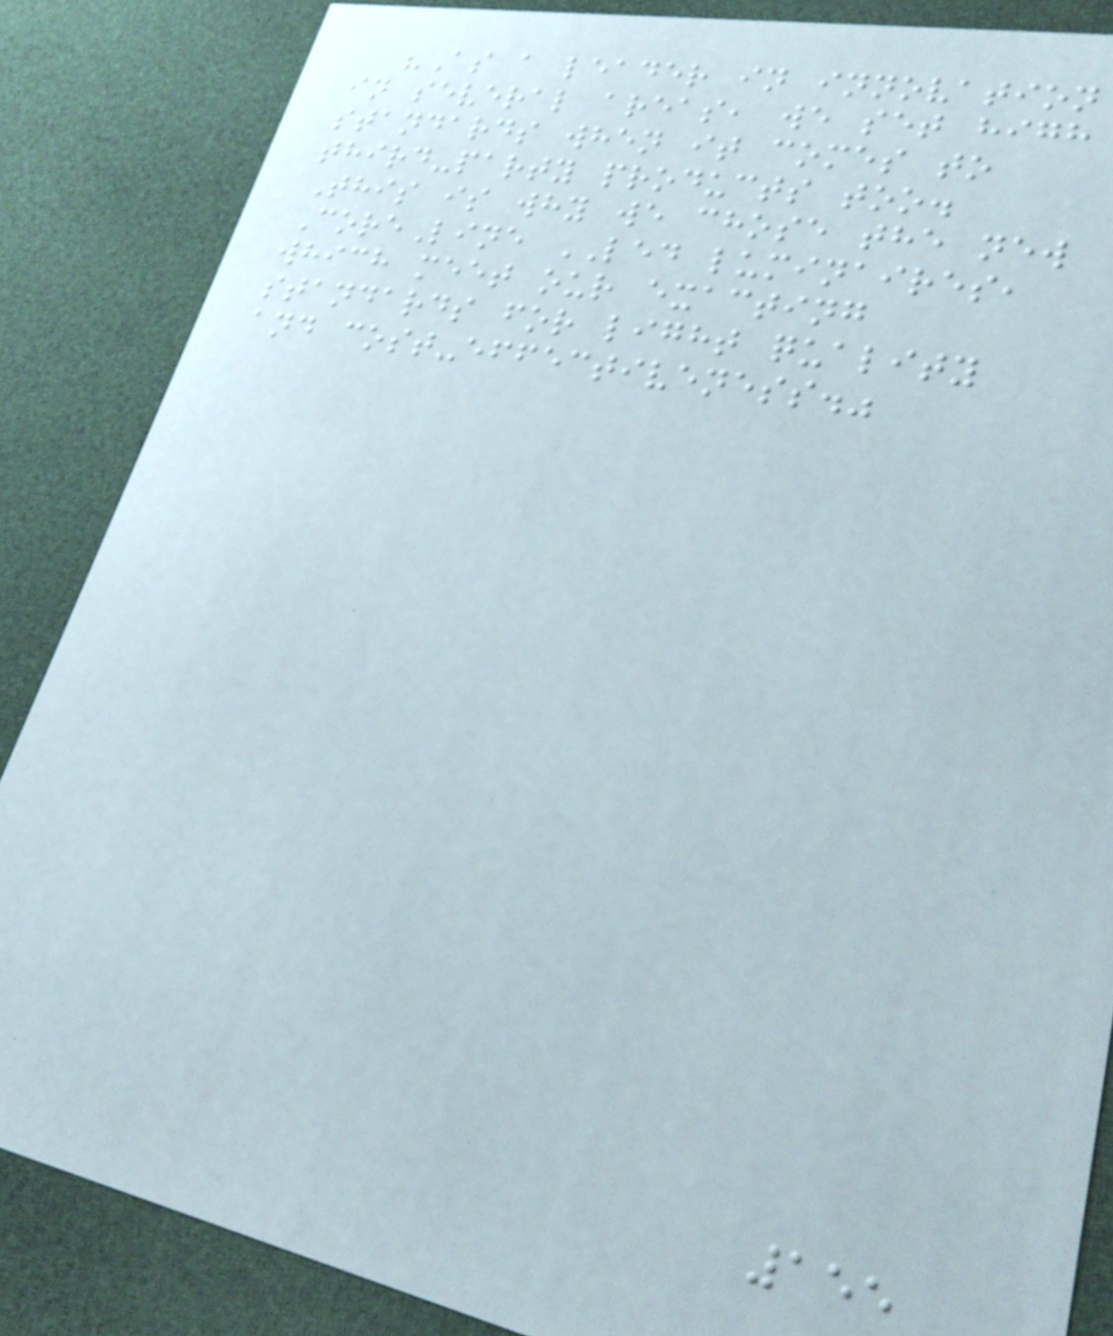"As a leader in innovation
in several areas, we set high
standards when it comes to
third-party products too.
This is why we chose the new
CoreLine LED luminaires,
which meet our exacting
standards for light quality
and cost-effectiveness."
155
